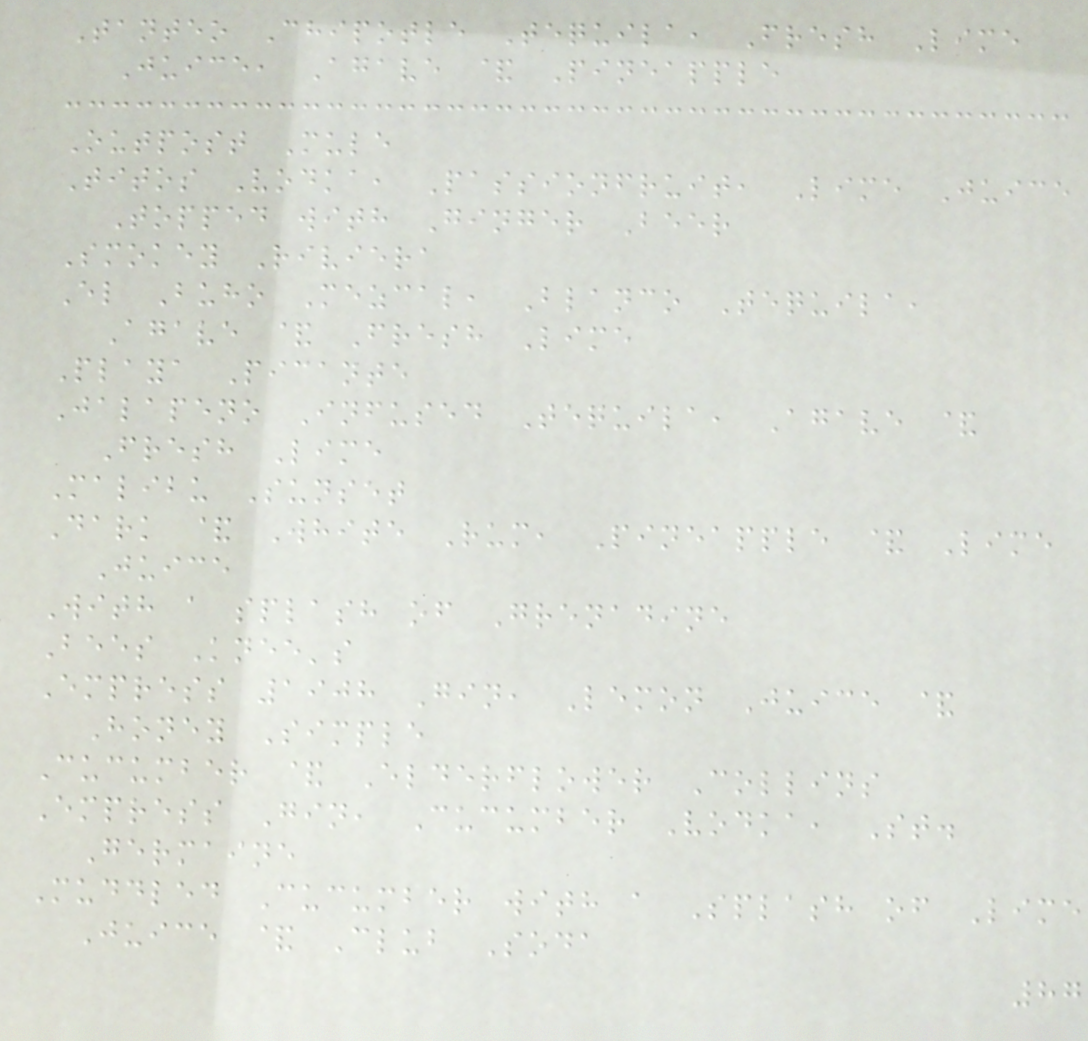Tanteo Chipotle Tequila, Fresh Lime
Juice, Agave & Pineapple
Outpost Mule
Titos Vodka, Passionfruit, Lime Juice
Topped with Ginger Beer
Smokey Riviera
El Buho Mezcal, Blanco Tequila,
Agave & Fresh Lime
Playa Picante
Jalapeno Infused Tequila, Agave &
Fresh Lime
Malibu Sunset
Dark & White Rum, Pineapple & Lime
Juice
With a splash of Grenadine
Bees Knee's
Empress 1908 Gin, Lemon Juice &
Honey Simple
Cucumber & Elderflower Collins
Empress Gin, Cucumber Vodka, St.
Germaine
Muddled Cucumber with a Splash of Lime
Juice & Club Soda
87
